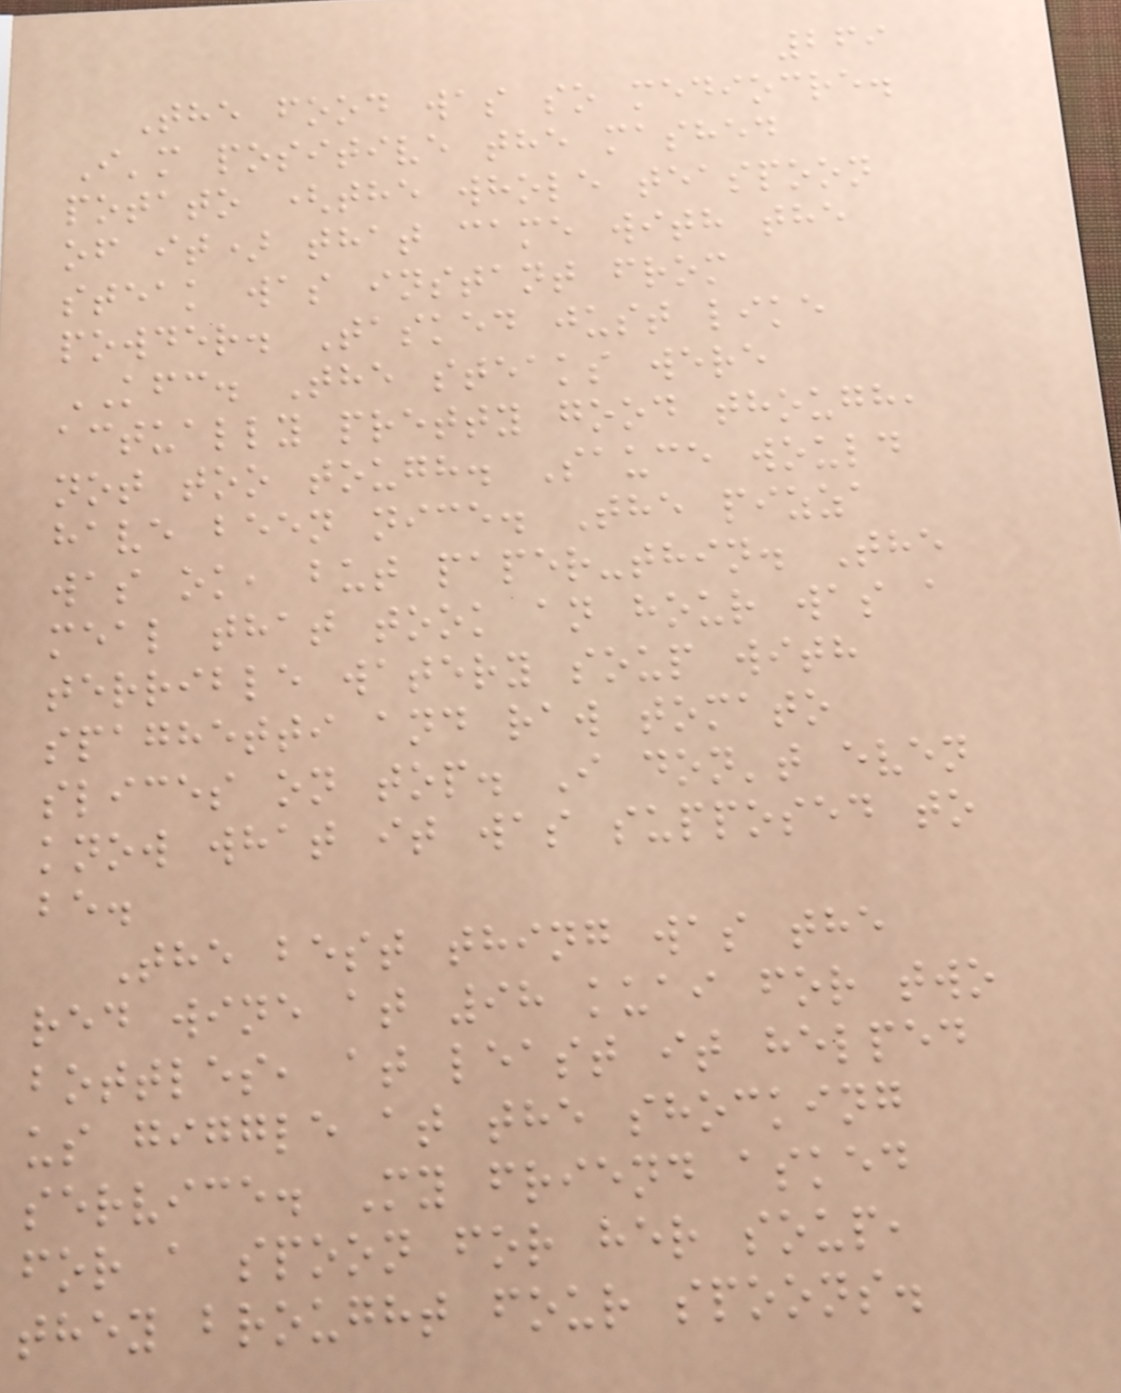269
The food was so mediocre.
I'm positive the mashed
potato (the whole teaspoon
of it) that came with the
steak was instant from
powder. Tasked just like
KFC. The steaks were
actually pretty good though,
not too tough. Sauce would
have been nice. The pizza
was ok, but paper-thin. The
meal that took an hour was a
terrible watery soup with
spaghetti and raw tomato
slices on top. I don't even
know what it was supposed to
be.
The best thing was the
red wine at 98 kuai for two
bottles, at least it helped
us giggle at the shocking
service. My friend asked
for a spoon for her soup,
they brought four spoons.
